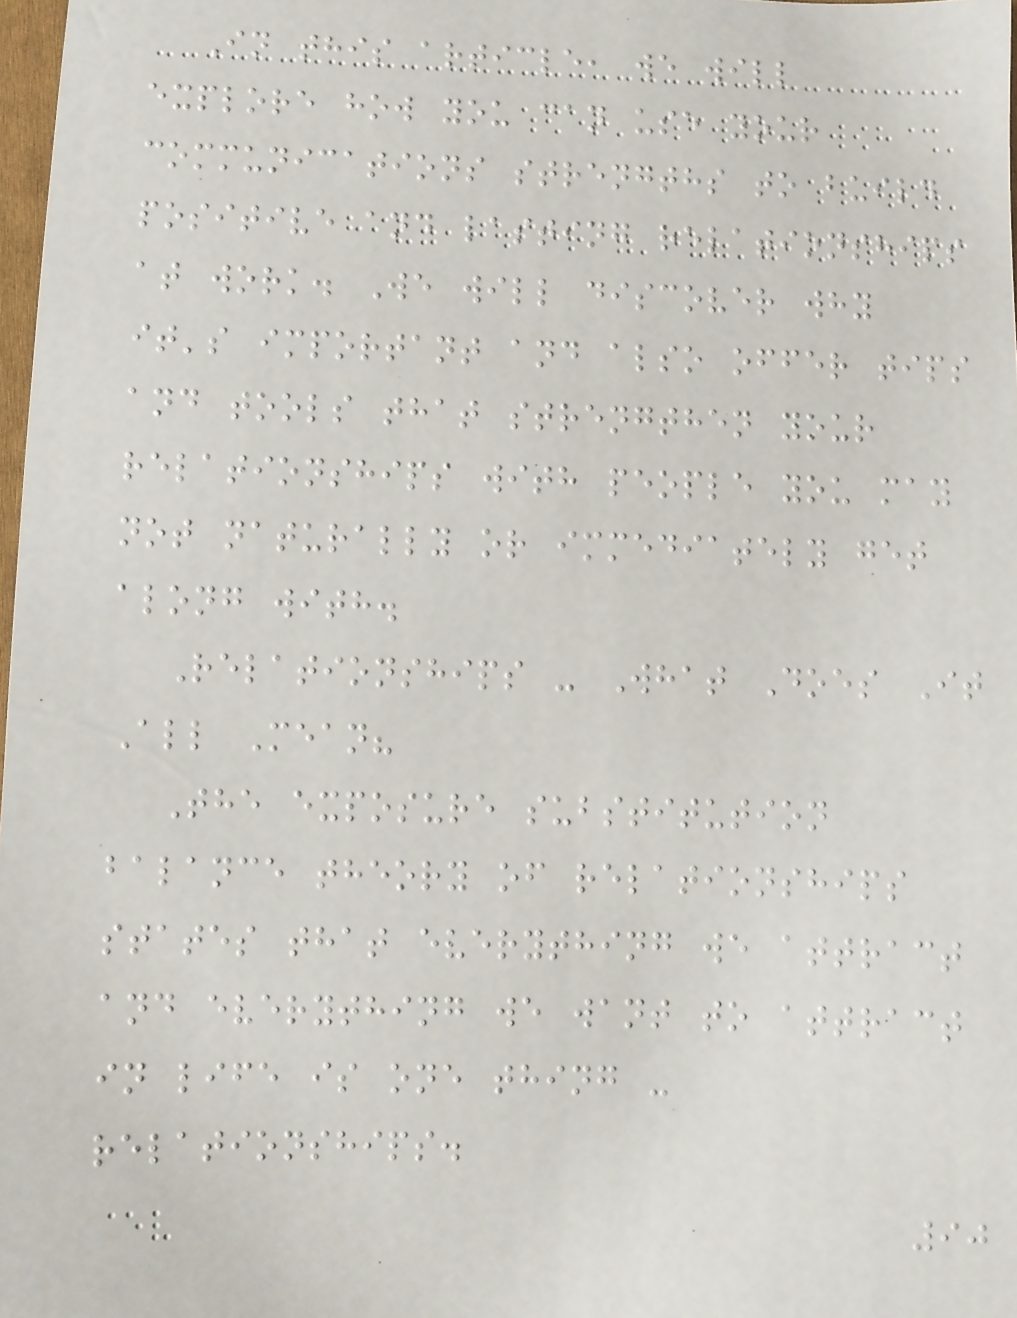In this article, we will
explore how you can use your
communications strengths to build
positive and lasting relationships
at work. We will discover why
it's important and also offer tips
and tools that strengthen your
relationships with people you may
not naturally or immediately get
along with.
Relationships - What Does It
All Mean?
The exposure substitution
balance theory of relationships
states that everything we attract
and everything we want to attract
in life is one thing -
relationships.
90
